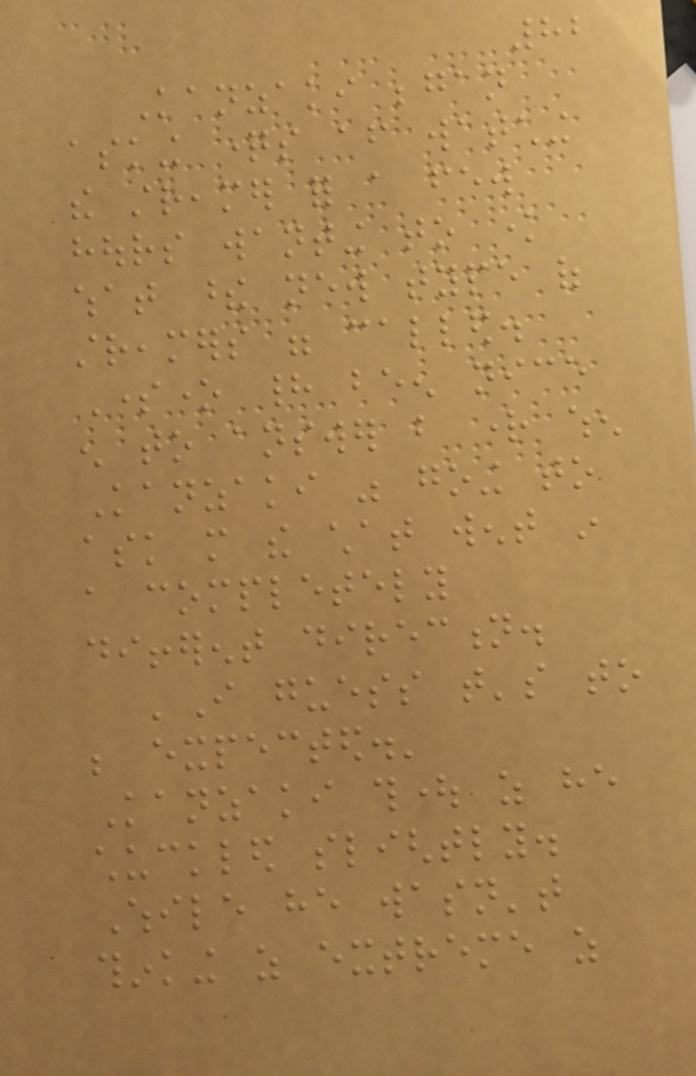82
Kanzaki began
asking questions after watching
the streamer for a few
hours wanting to know
what these new type of
streamers were called.
Someone had been nice
enough to answer but right when
Kanzaki was going to
ask more the chat went in
a completely
different direction.
'I guess that's to
be expected.'
Kanzaki thought as he
chuckled slightly.
While he wasn't
thinking as extreme as
